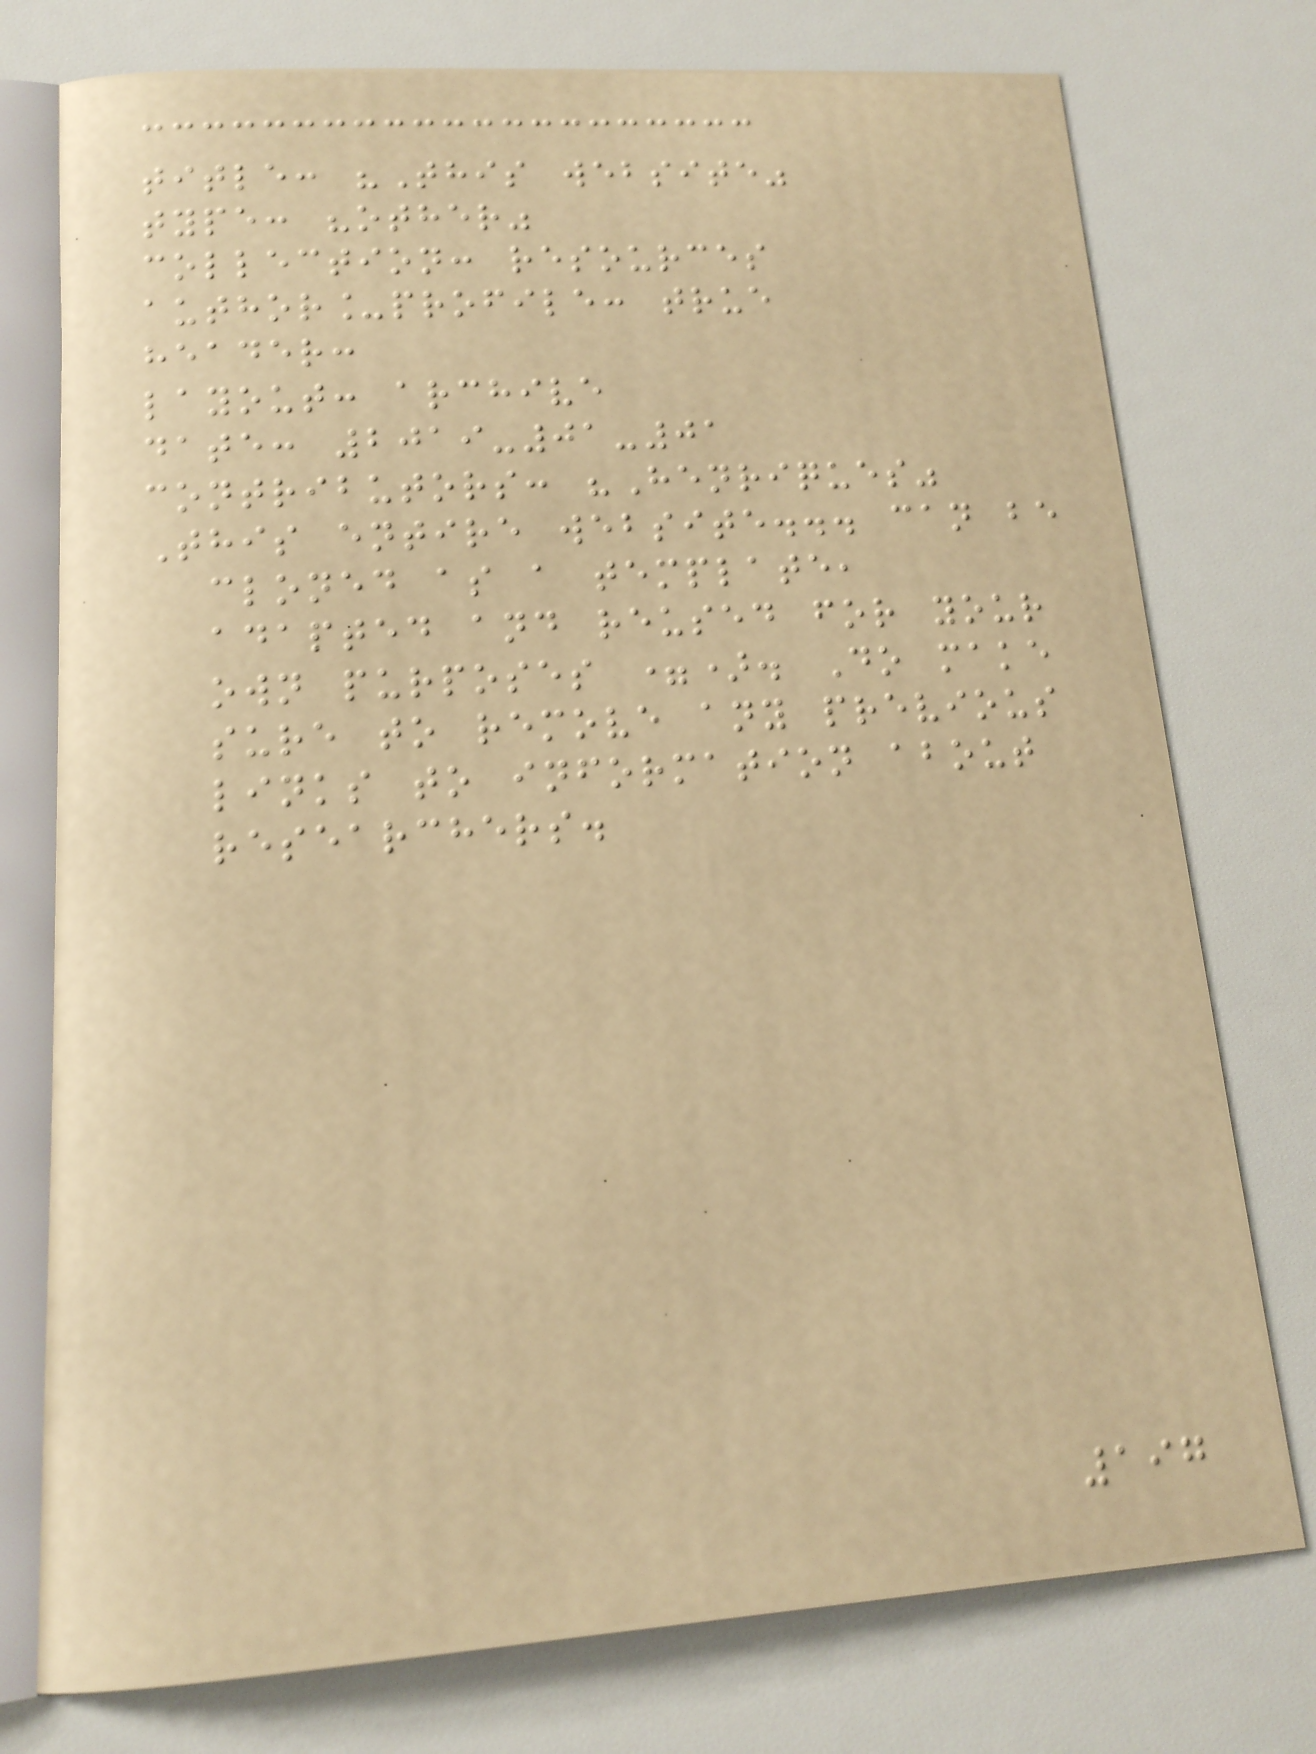title: "This website"
type: "other"
collection: resources
author_profile: true
header:
layout: archive
date: 2019-01-01
contributors: "Henriques"
This entire website... can be
cloned as a template,
adapted and reused for your
own purposes =). Do make
sure to remove any previous
links to information about
researchers.
197
